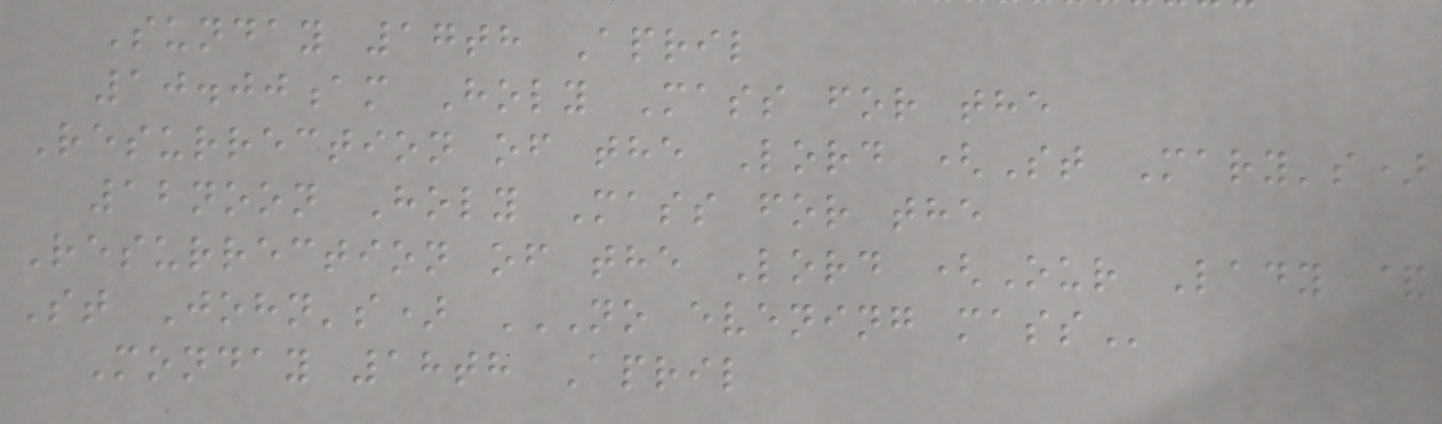Sunday 17th April
10.00am Holy Mass for the
Resurrection of the Lord (St Mary's)
12noon Holy Mass for the
Resurrection of the Lord (Our Lady &
St John's) NO EVENING MASS
Monday 18th April
